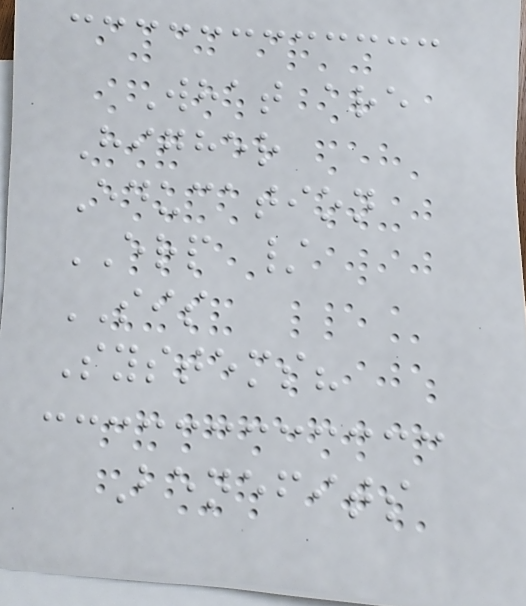What are
Higher
Education
ERP /
SIS
Systems?
Benefits
